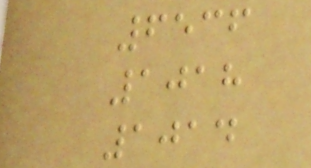6536
1018
1014
